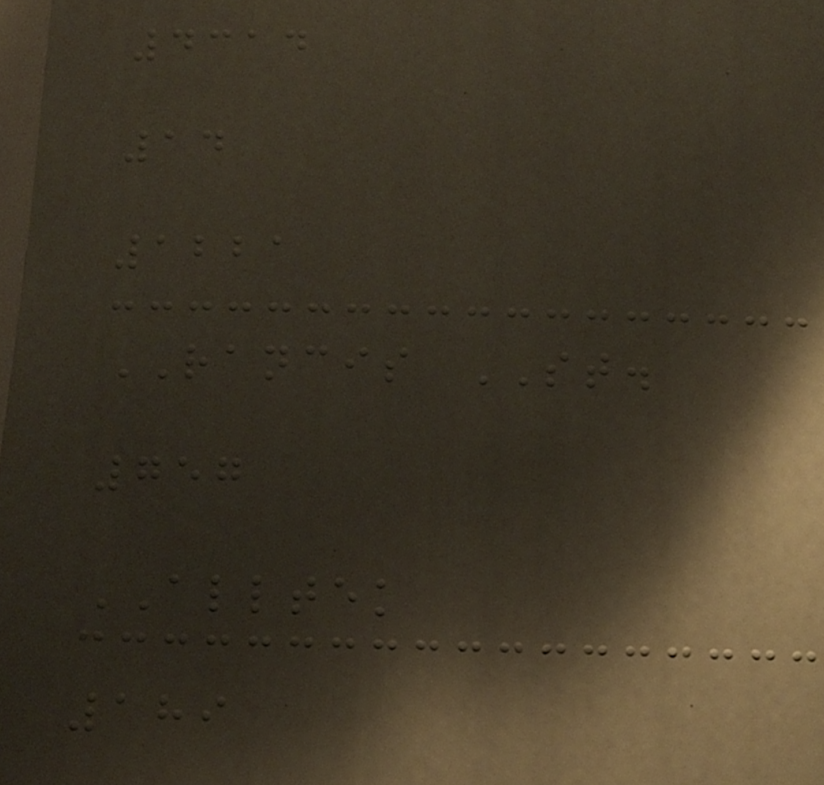4314
14
1221
RANCIS ST.
757
ALLTEK
189
